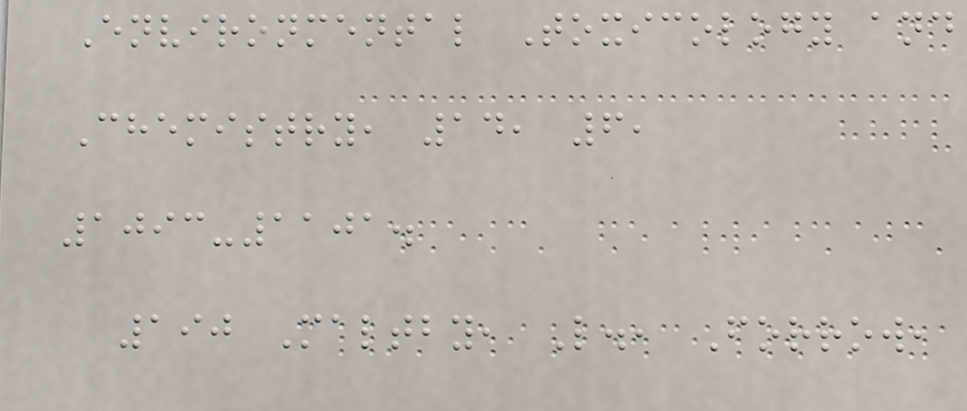Environmental Toxicology and
Chemistry, 14, 6,
1093-1101.
190 Maltby, L., Forrow,
